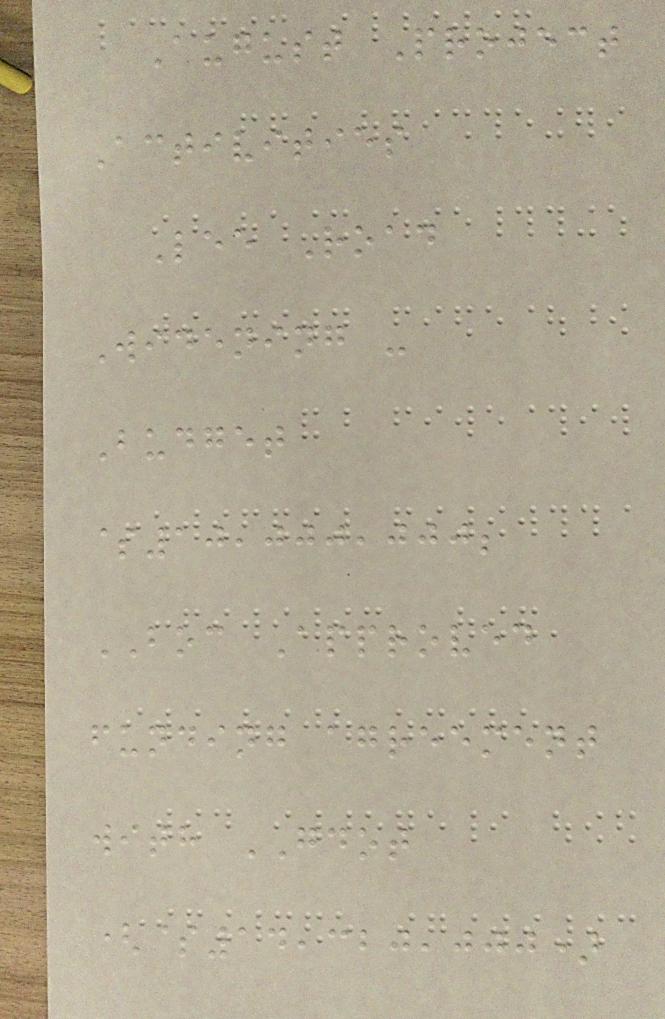August Project
Activities
Lee Road
Widening -
Budget
$10,000,000;
BOC Approved
funding agreement
with GDOT
($14,320,000)
